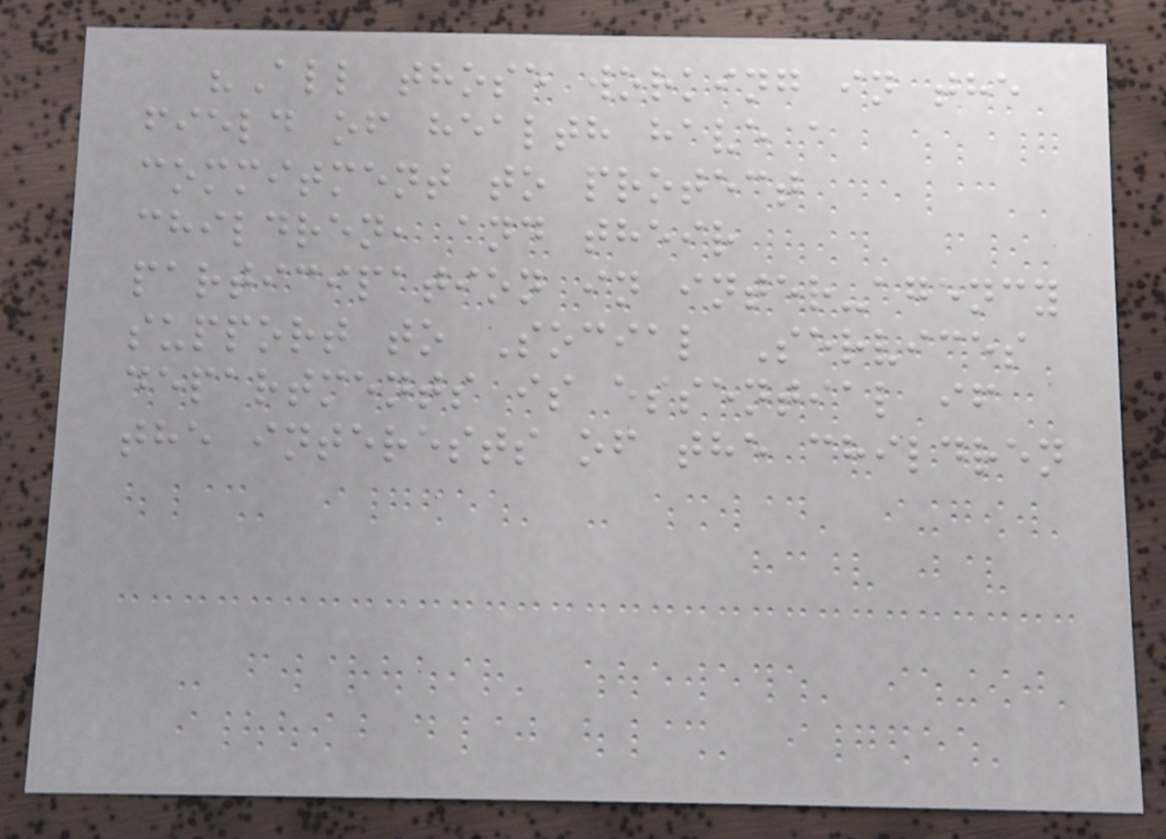"All those working in the
field of health have a
commitment to protect
children, and their
participation in inter-agency
support to Social Services
departments is essential if
the interests of the children
